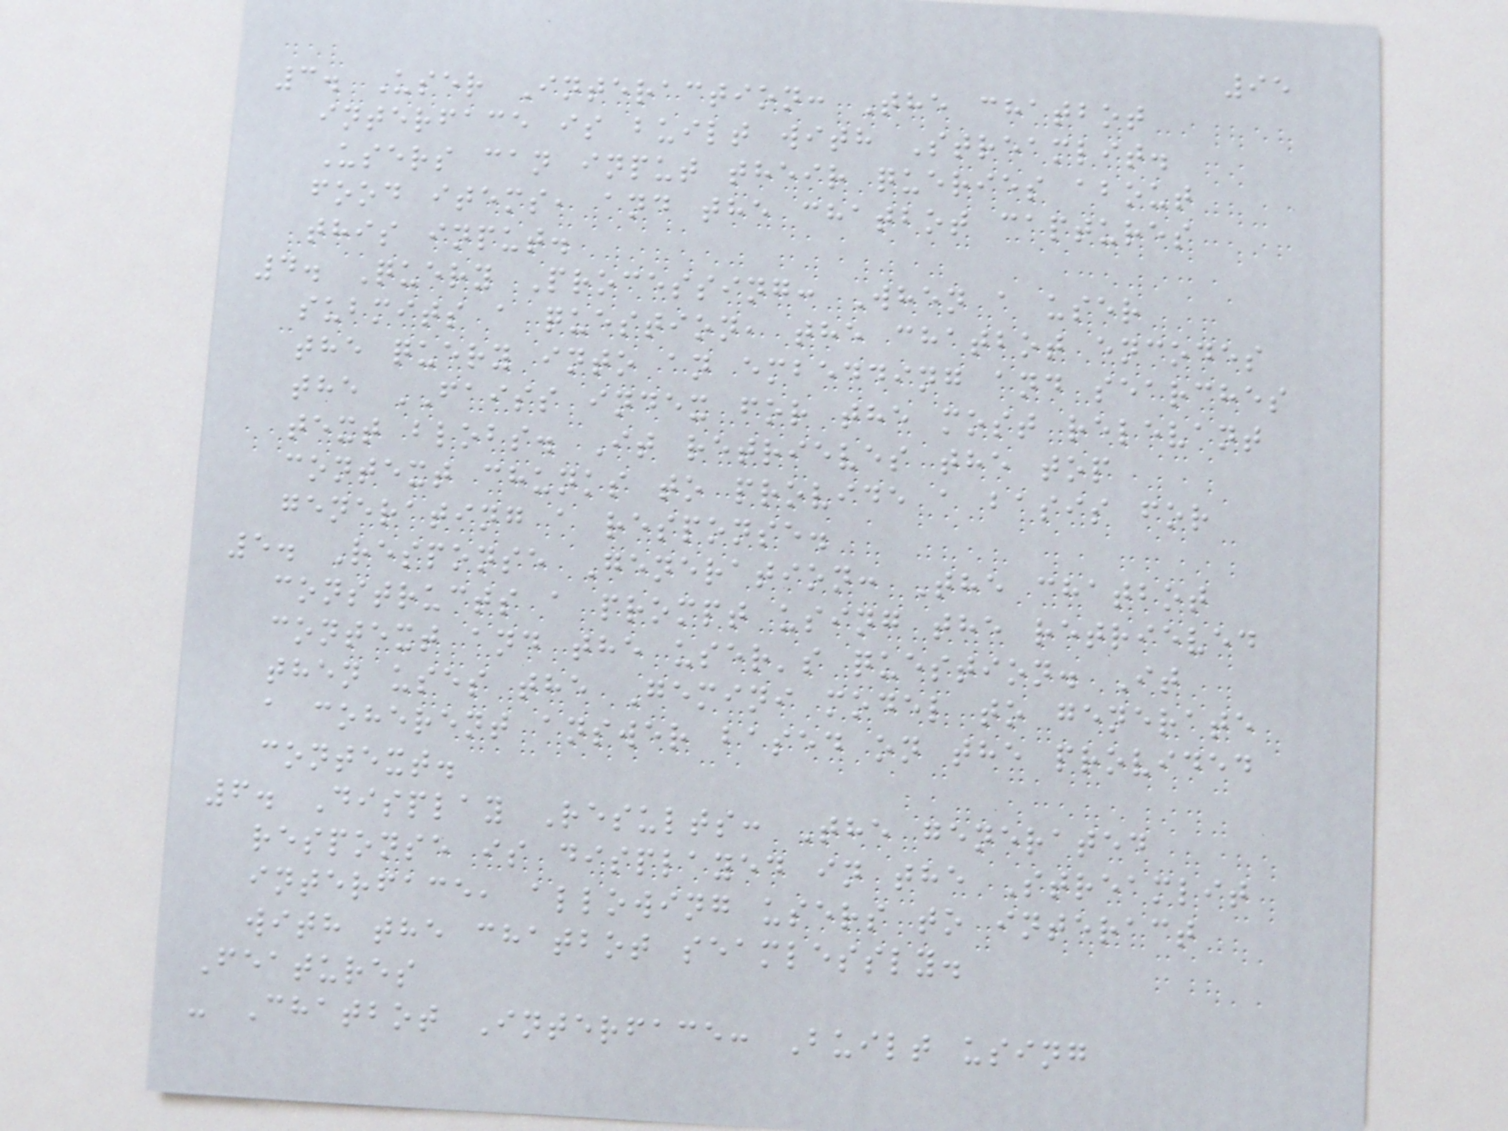95
3. User Interaction: The chatbot
interface is built with Streamlit.
Users can input their queries about
food items, and the chatbot captures
this input.
4. Query Processing: When a user
submits a question, the chatbot encodes
the query into an embedding and searches
the FAISS index for the most relevant
text blobs. It retrieves the top
context chunks to provide a basis for
generating a response.
5. Response Generation: The chatbot
constructs a prompt using the retrieved
context and the user's question. It
then uses the Gemini model to generate
a coherent answer based on the provided
context.
6. Display Results: The generated
response is displayed in the Streamlit
interface, allowing users to interact
with the chatbot seamlessly.
Features
- Chatbot Interface: Built using
